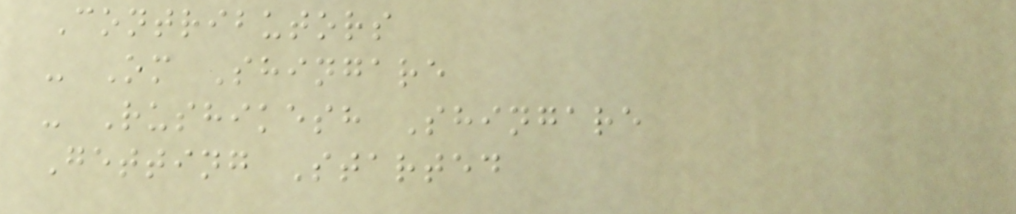Contributors
- Om Shingare
- Rushikesh Shingare
Getting Started
